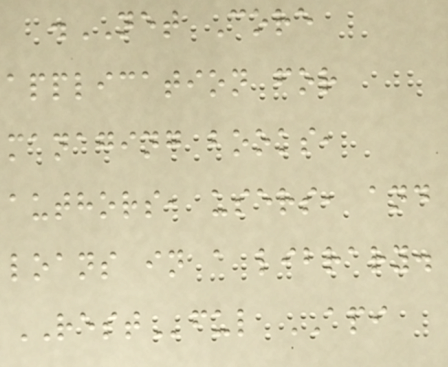.NET Core
application for
managing books,
authors, users, and
loans in a library.
RESTful API
